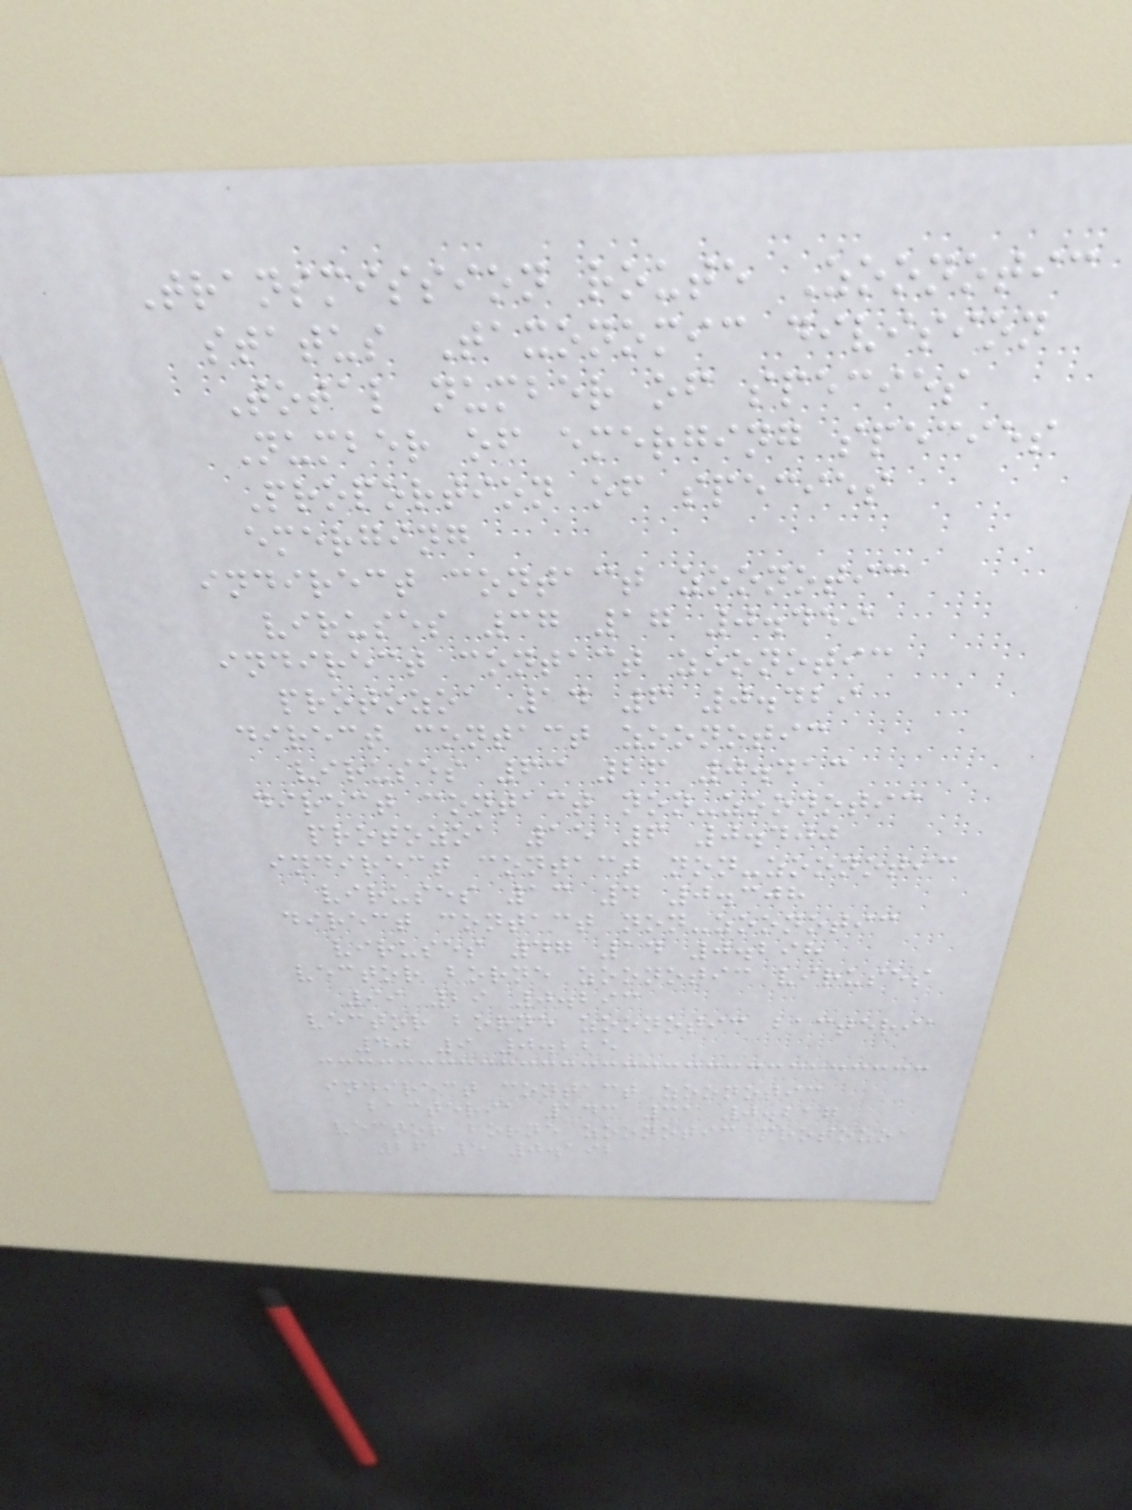Transmission route Zoonotic
status Taxonomic division
Total number of species
Number of emerging species
Proportion of species
emerging
indirect contact zoonotic
viruses 37 17 0.459
indirect contact zoonotic
protozoa 14 6 0.429
direct contact zoonotic
viruses 63 26 0.413
direct contact non-zoonotic
protozoa 15 6 0.400
indirect contact non-zoonotic
viruses 13 4 0.308
direct contact non-zoonotic
viruses 47 14 0.298
vector borne zoonotic viruses
99 29 0.293
vector borne zoonotic bacteria
40 9 0.225
indirect contact zoonotic
bacteria 143 31 0.217
vector borne zoonotic protozoa
26 5 0.192
